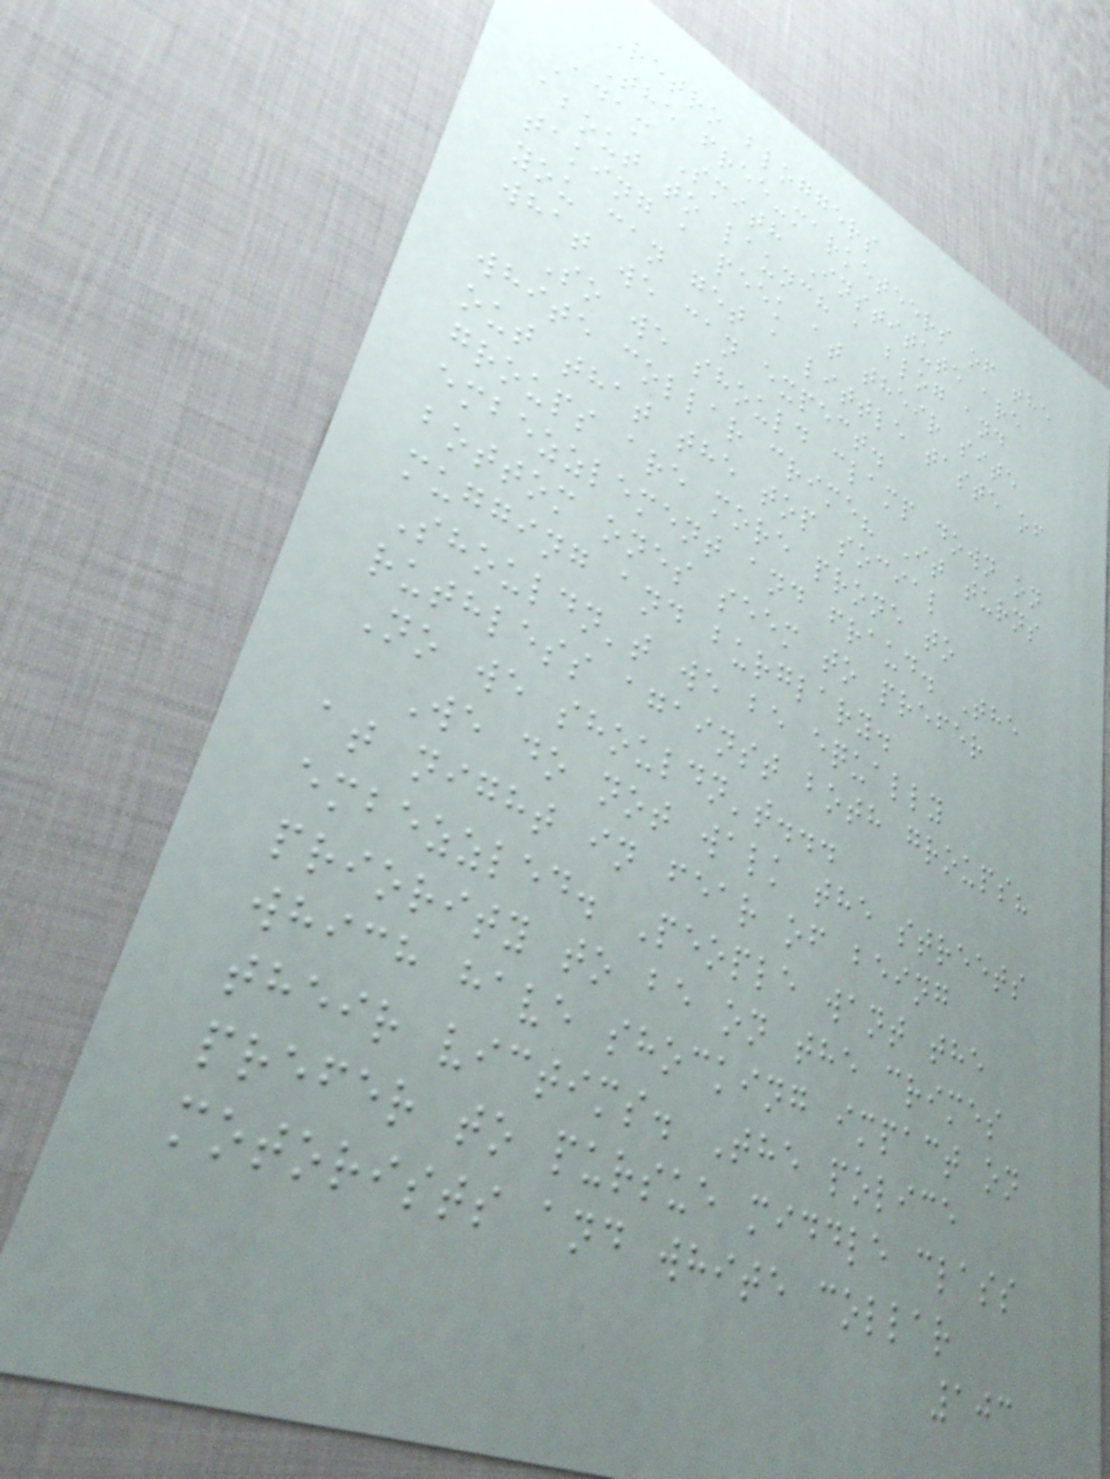Retro bloggers
The free-marketeers of the
Adam Smith Institute are
about to launch a blog and
taking a peek at their site
you can get a little taste of
what we can expect.
So we should clamp down on
white collar crime? It turns
out that the top social
groups are more prone to
embezzlement and fraud. The
bottom ones seem to prefer
mugging and burglary.
Shouldn't we be equally
ruthless against both groups?
No we shouldn't...
We do not walk the streets
at night in fear of being
embezzled. People want the
priority to be on the crimes
which have shocking impact on
their victims. The police
prefer to pursue middle class
motorists and white collar
103
